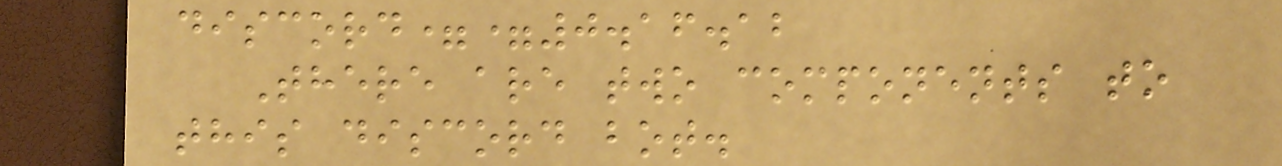discord==0.16.12
There are two components to
this discord bot.
